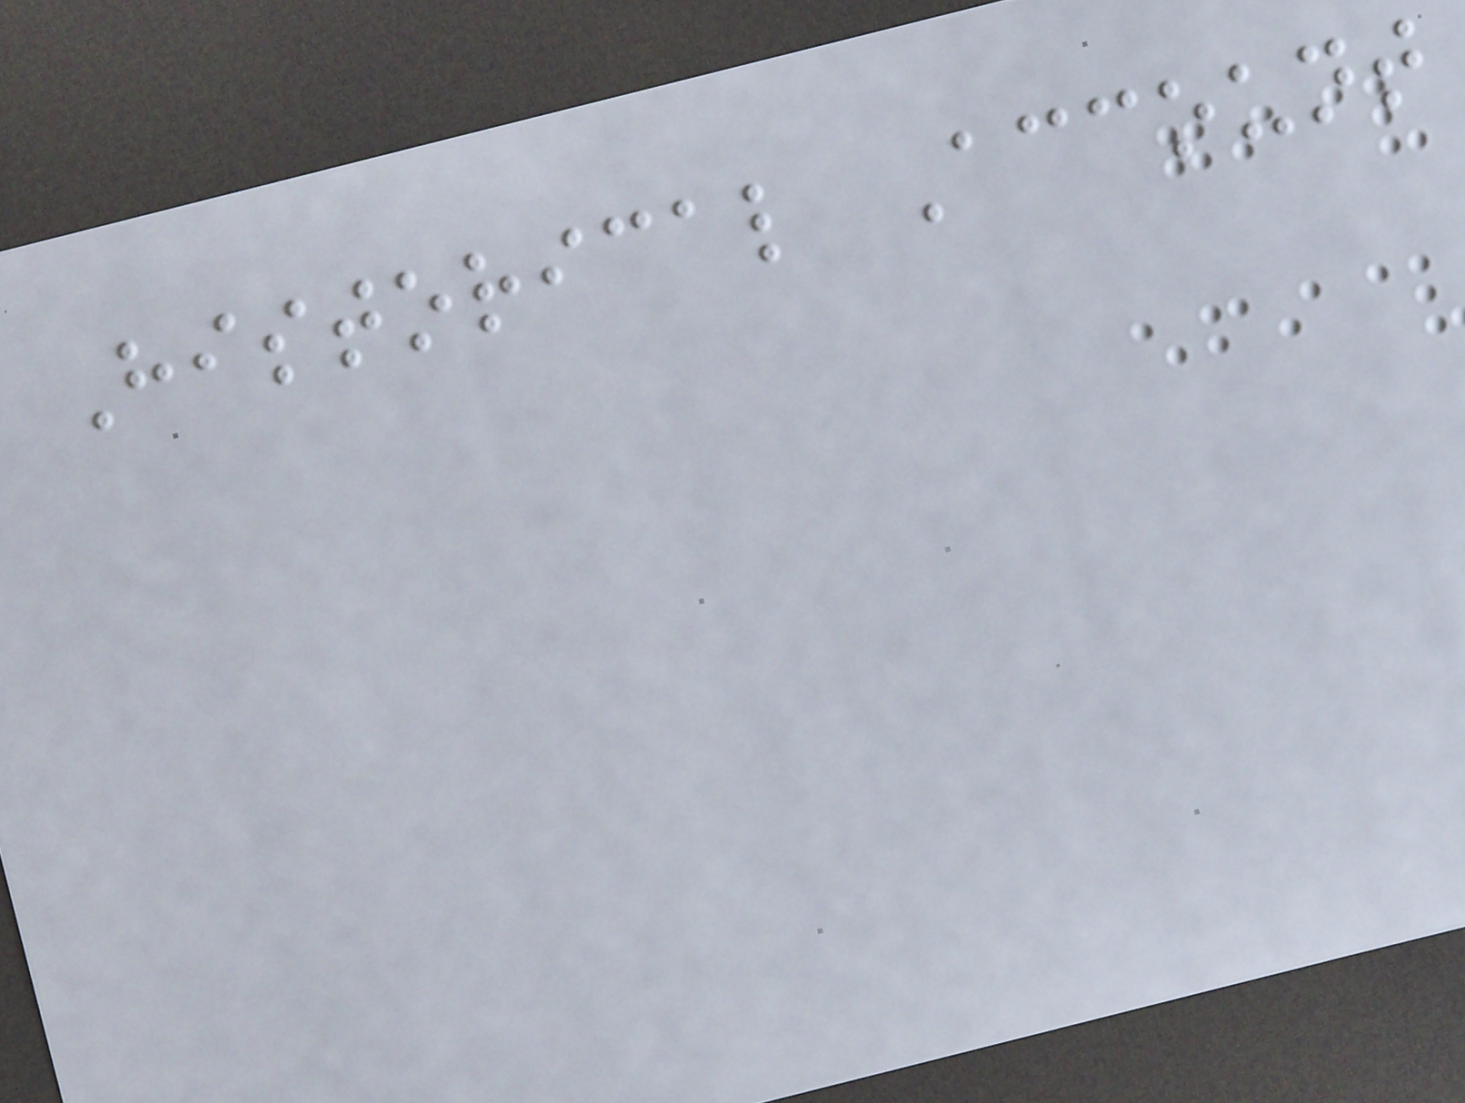Historical Account
